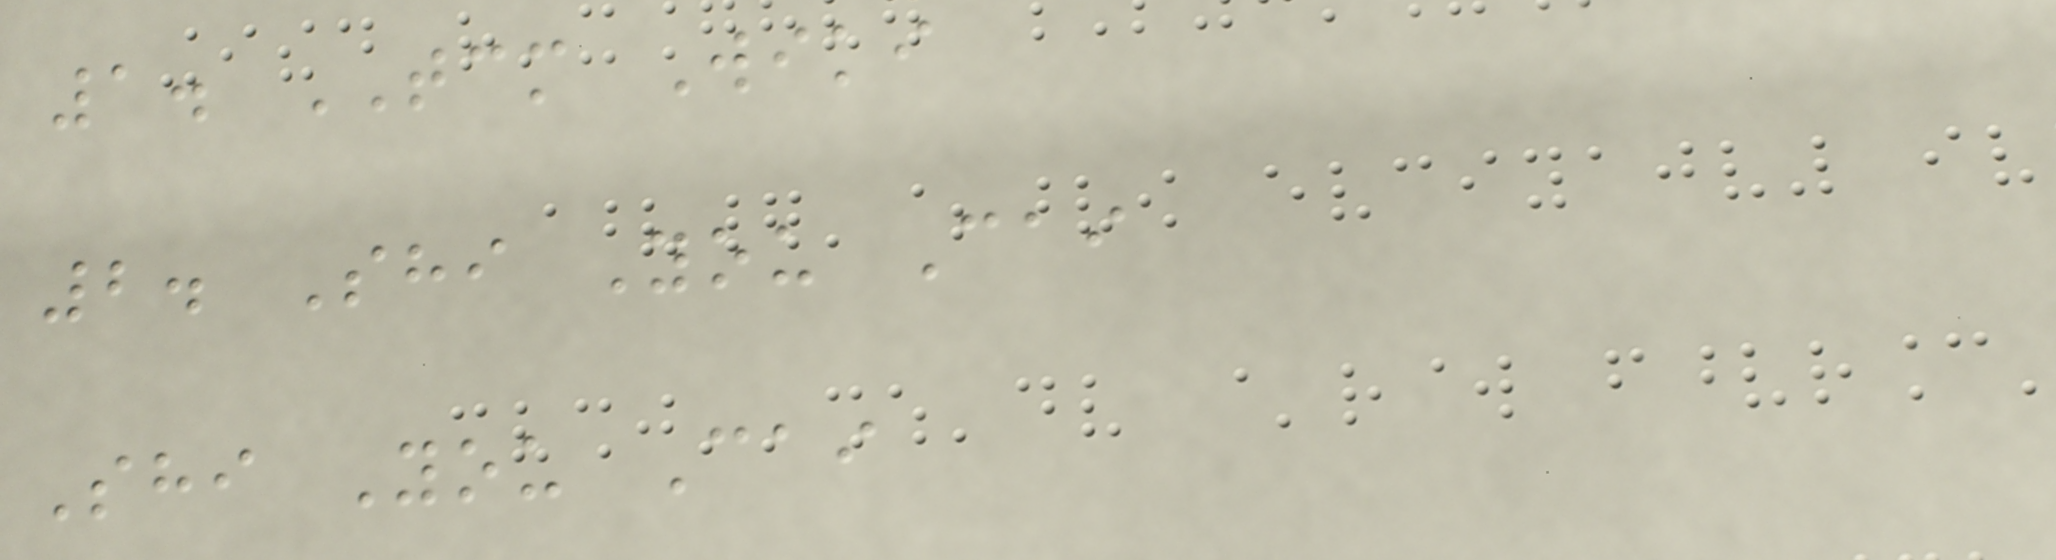1. TCM Wiki
2. Shi You Cai
Shi You Cai
